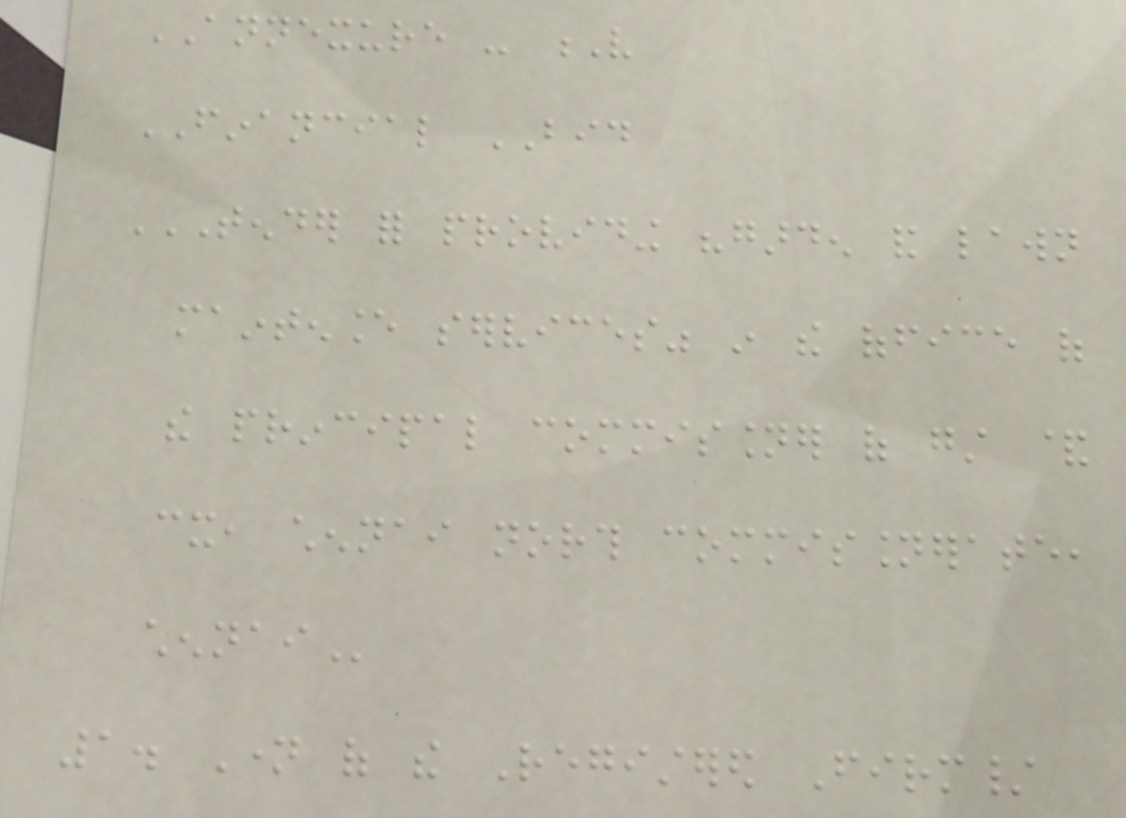ANNEXURE - V
FINANCIAL BID
TENDER FOR PROVIDING "GARDEN AND LAWN
MAINTENANCE SERVICES" IN THE OFFICE OF
THE PRINCIPAL COMMISSIONER OF GST &
CX, CHENNAI NORTH COMMISSIONERATE,
CHENNAI
1. Name of the Registered Firm/
